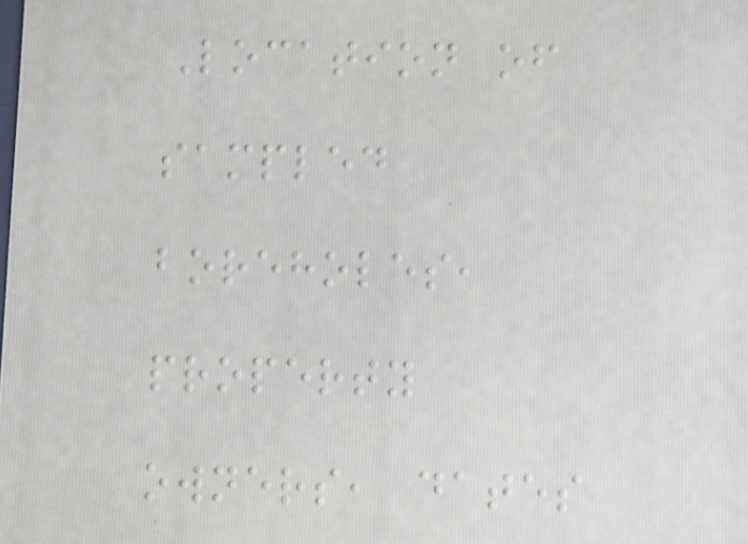Location of
sampled
boreholes,
property
owners, dates
